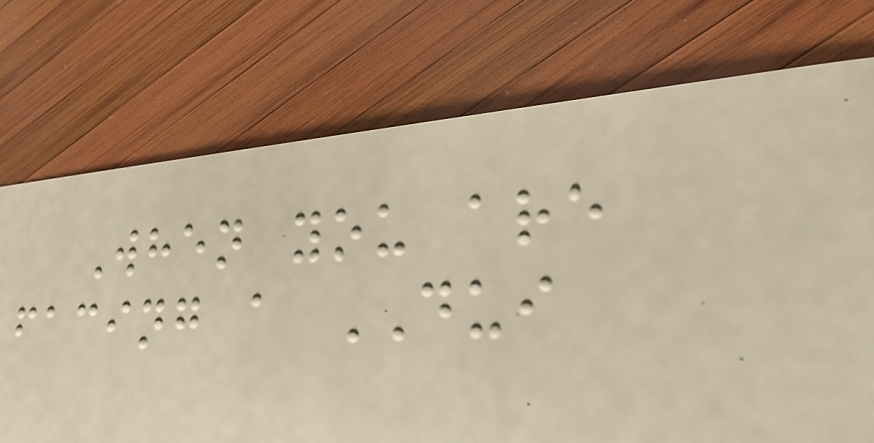When you are
facing a DUI
